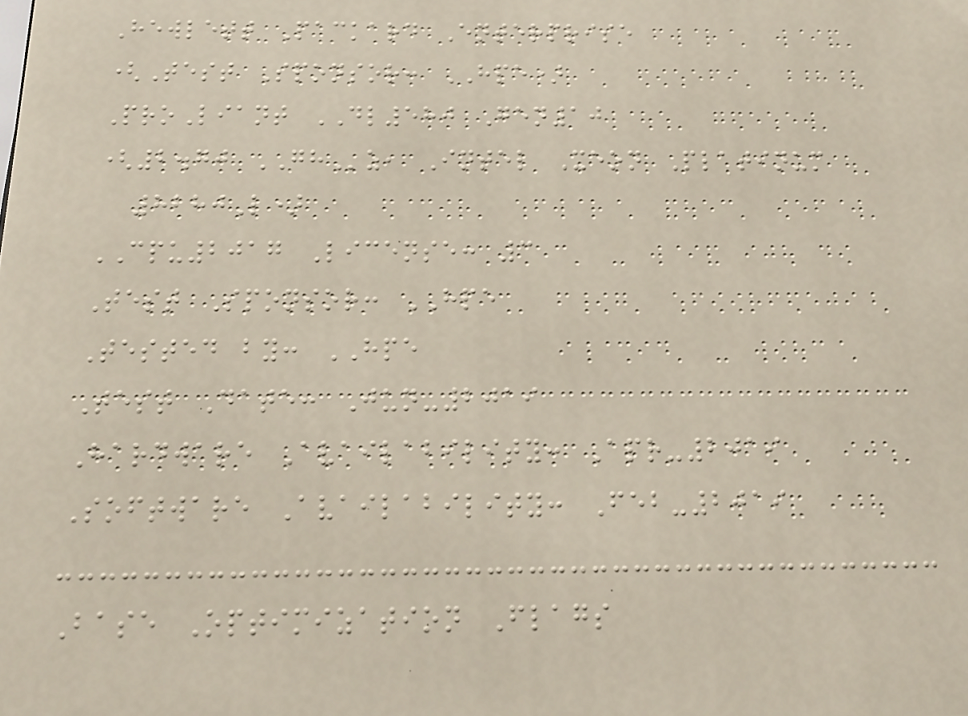Hewlett Packard Enterprise
(Test Sponsor: HPE)
ProLiant DL580 Gen10
(2.70 GHz, Intel Xeon Platinum
8280L)
CPU2017 License: 3
Test Sponsor: HPE
Tested by: HPE
Test Date: Jun-2019
Hardware Availability: Apr-2019
Software Availability: Feb-2019
Base Optimization Flags
